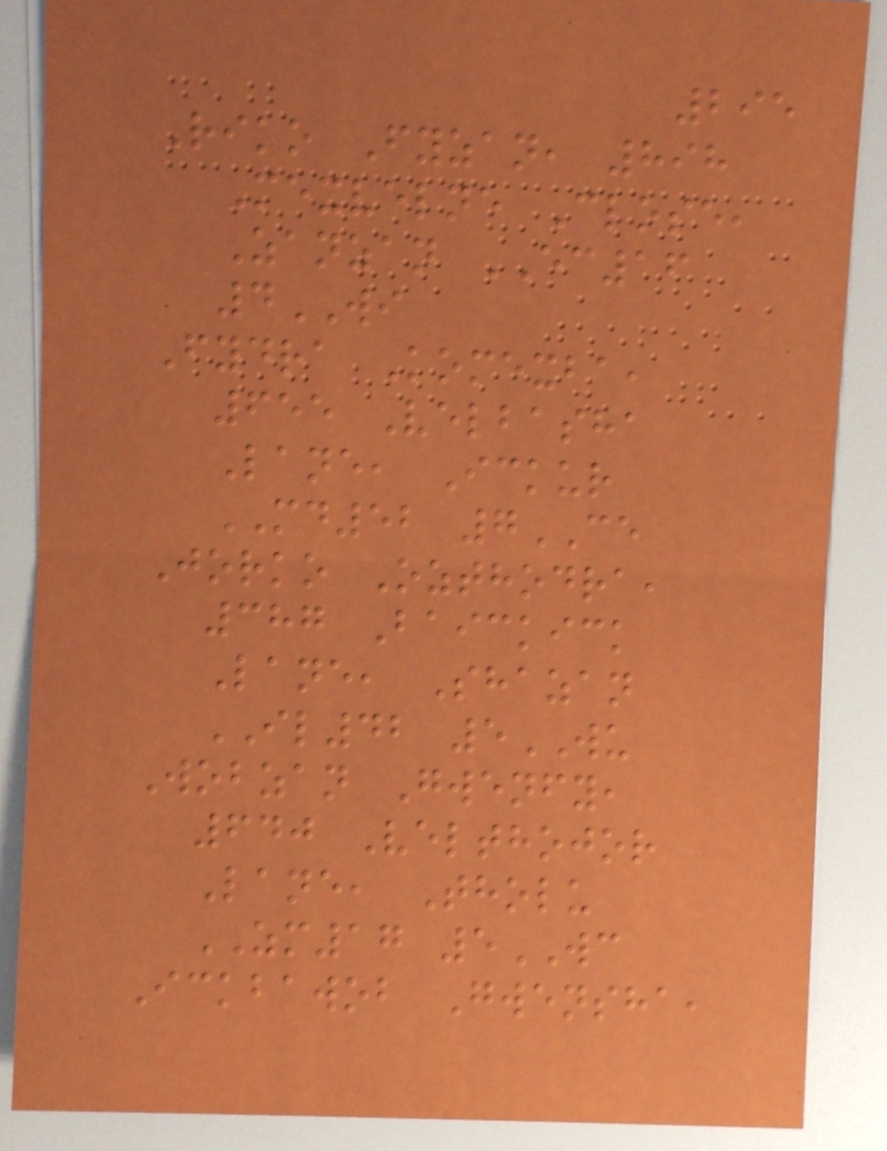295
Riko Fyzan, 898
Mexvelne Close,
Zanzan EC16
4WI
Fydra Komexba,
655 Velbasha
Lane, Ickur
MD52 7CE
Jorko Ozthodra,
387 Baickick
Lane, Shazan
IL42 5WU
Wobzan Gwenfy,
640 Velthojor
Lane, Tholu
ZM17 5WC
Ickbawob Gwensha,
